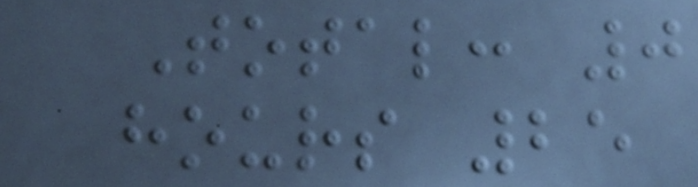Total: 0
hours 25
